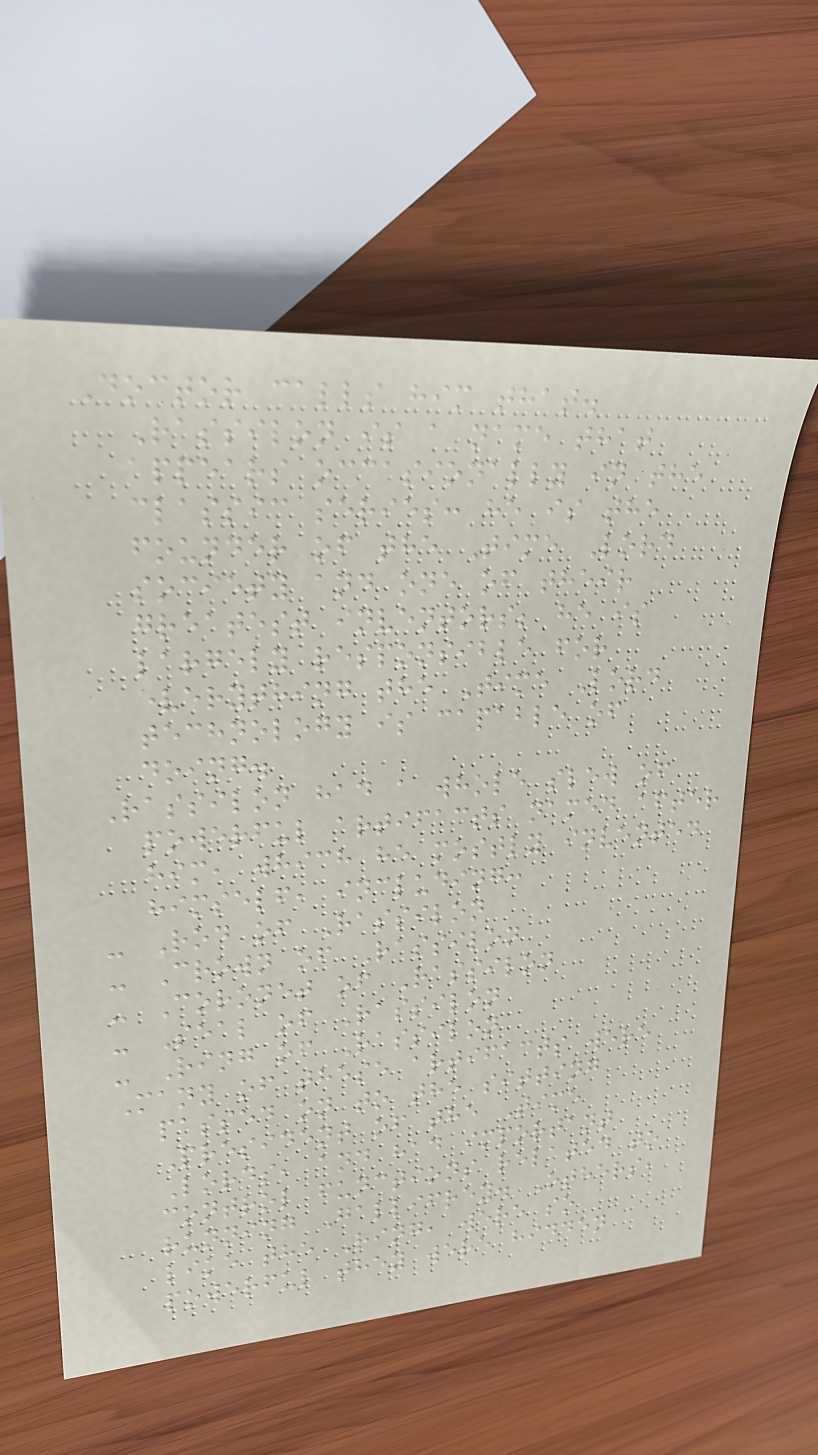Doctor calls him that.
Rassilon is a name that
appears occasionally in the
classic series: he is the
founder of the Time Lord
society and one of their
greatest inventors; he is
largely responsible for
everything the Time Lord
technology is capable of
doing.
Rassilon had a whole slew of
powerful artifacts named after
him, which he mostly invented
himself, including:
- Rod of Rassilon
- Crown of Rassilon
- Coronet of Rassilon
- Seal of Rassilon
- Ring of Rassilon
Many of these artifacts were
passed on to the sitting
President of the Time
Lords, and had important
control functions related to
running Gallifrey. Others,
like the Ring, were so
powerful they were hidden
